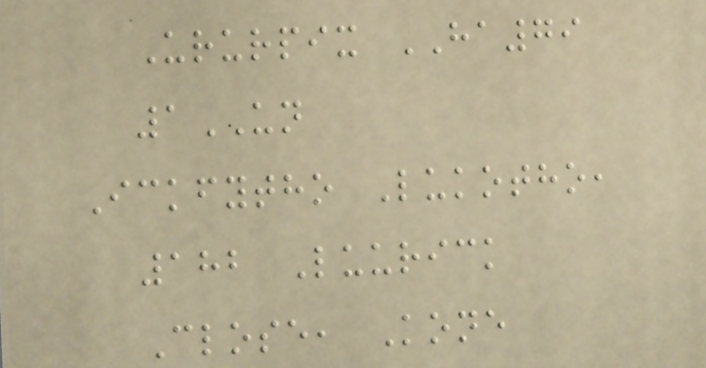Ururpix HA79
1UN
Ickfytho Lukotho,
182 Luurick
Close, Kone
